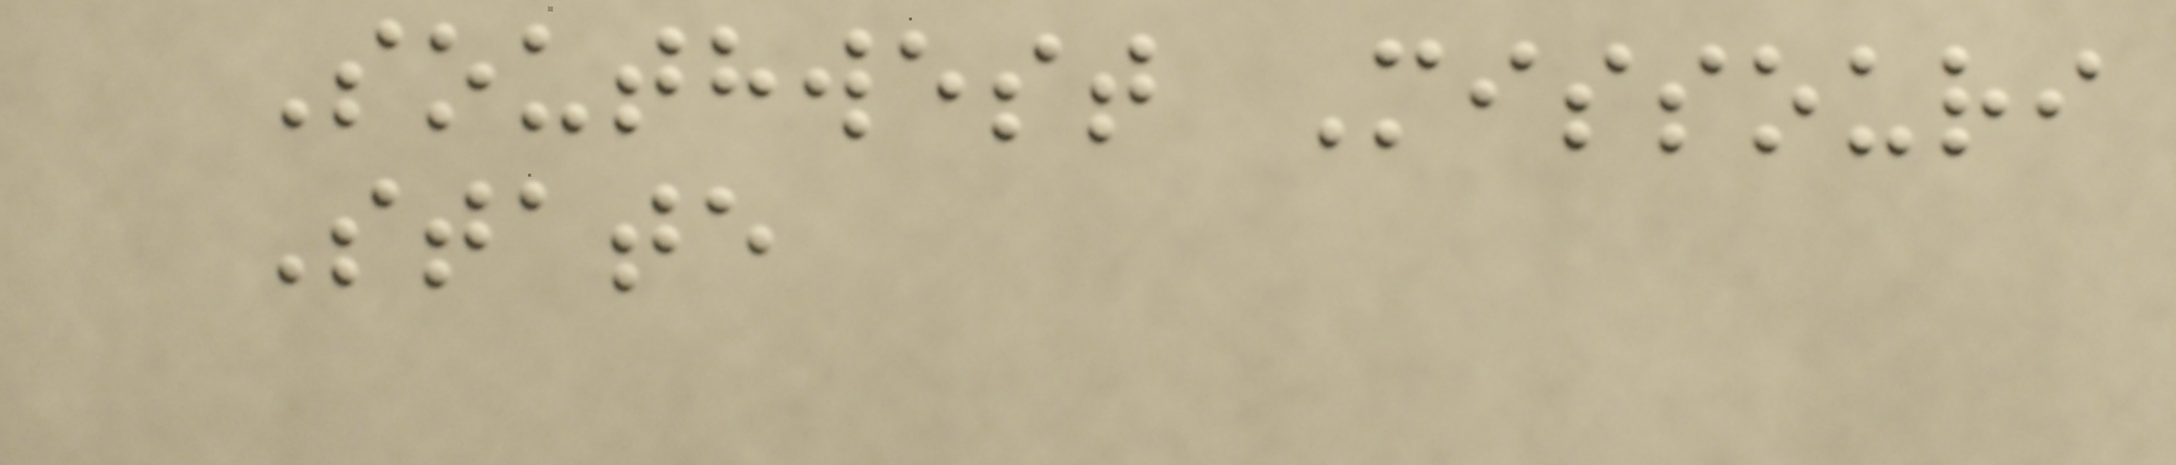Southwest Missouri
State
